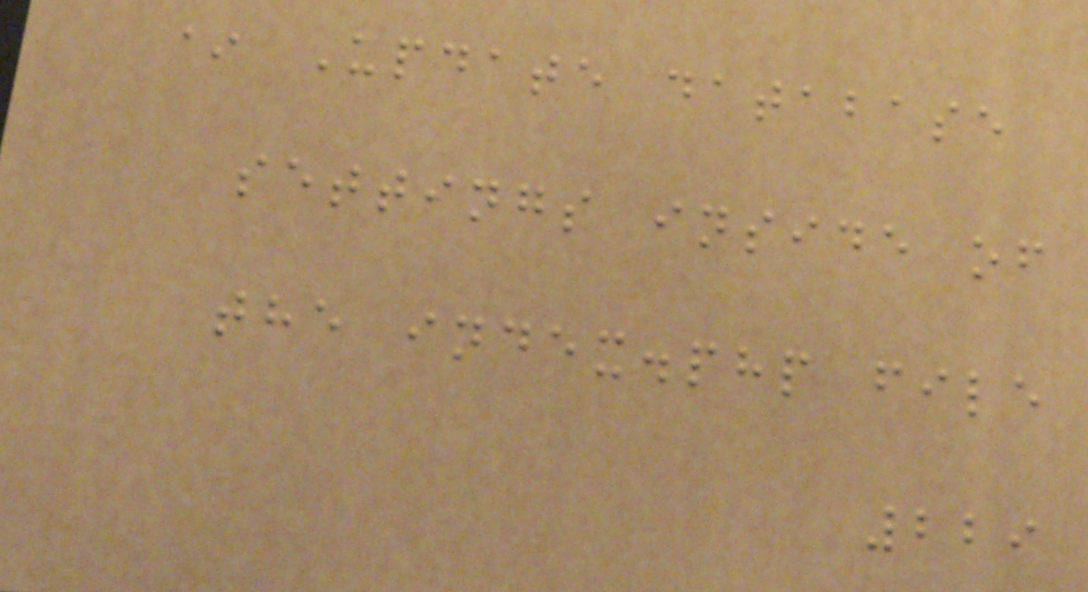* Update database
settings inside of
the index.php file
229
